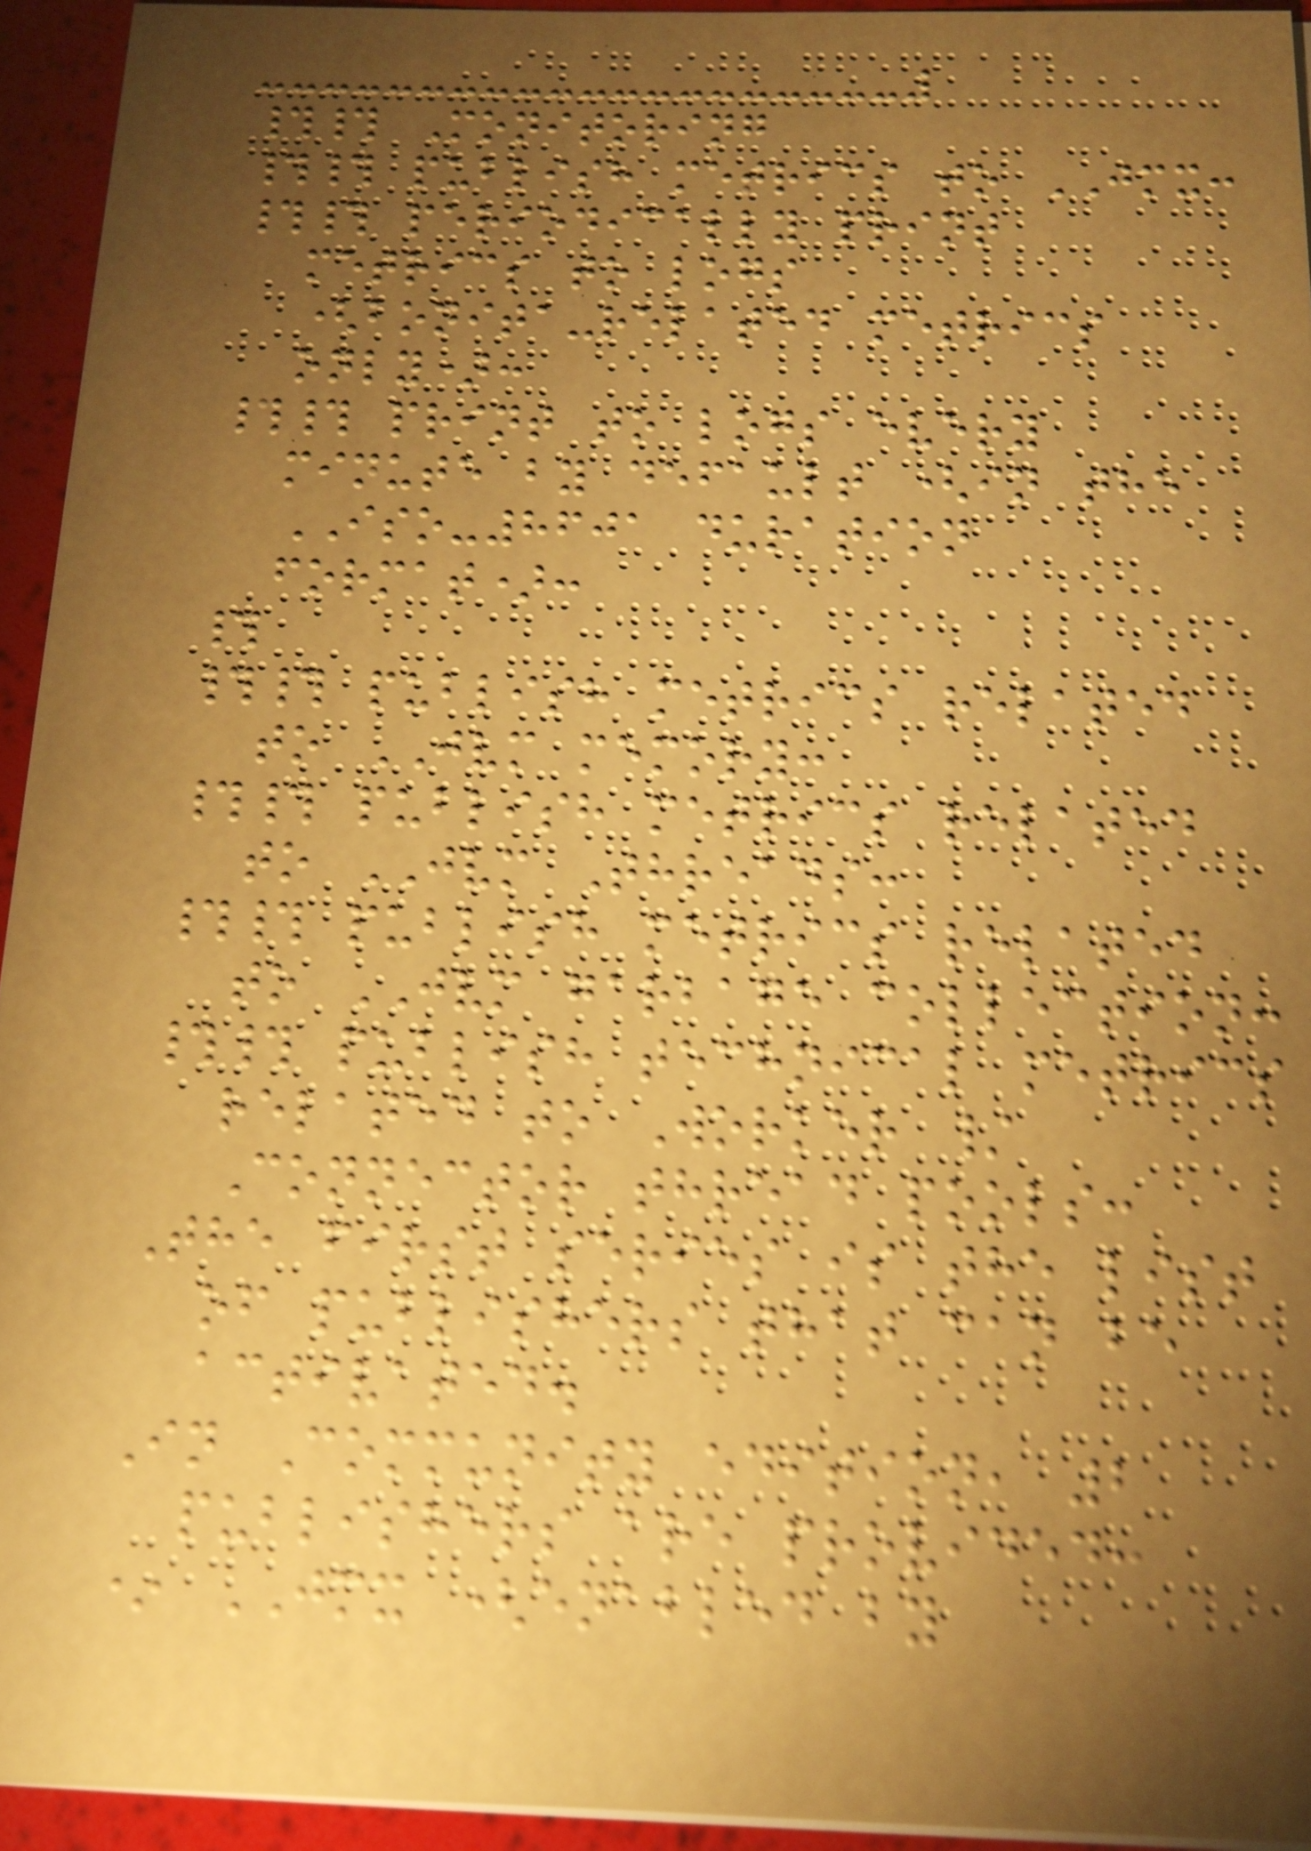## Monitoring
## publish metrics to JMX:
## periodically print
metrics to logs
(bonita-related metrics
only):
## print to logs every
minute by default (in the
ISO-8601 duration
format):
#
## publish metrics related
to JVM memory:
## publish metrics related
to JVM Threads:
## publish metrics related
to JVM garbage collection:
## publish technical metrics
related to Worker /
Connector thread pools:
The first series is the list
of publishers that can be
activated.
In Community edition, 2
publishers are provided:
* JMX (enabled by
